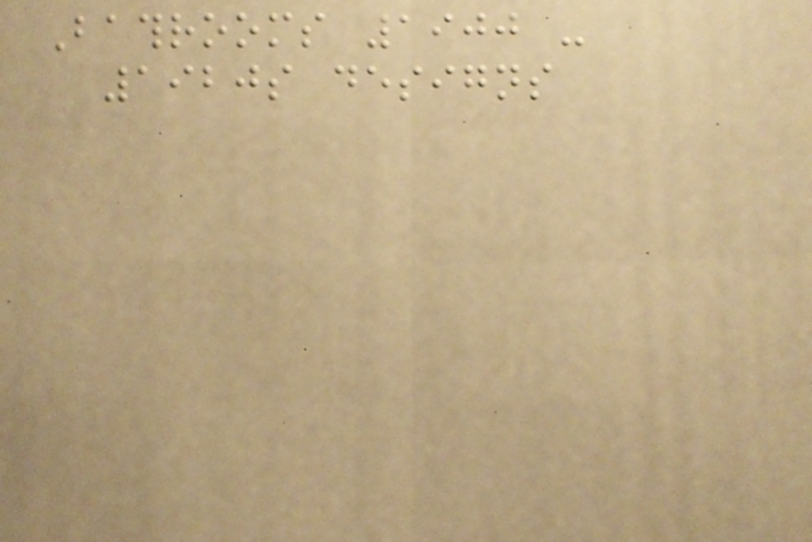Bathrooms 1900 -
1920s designs
